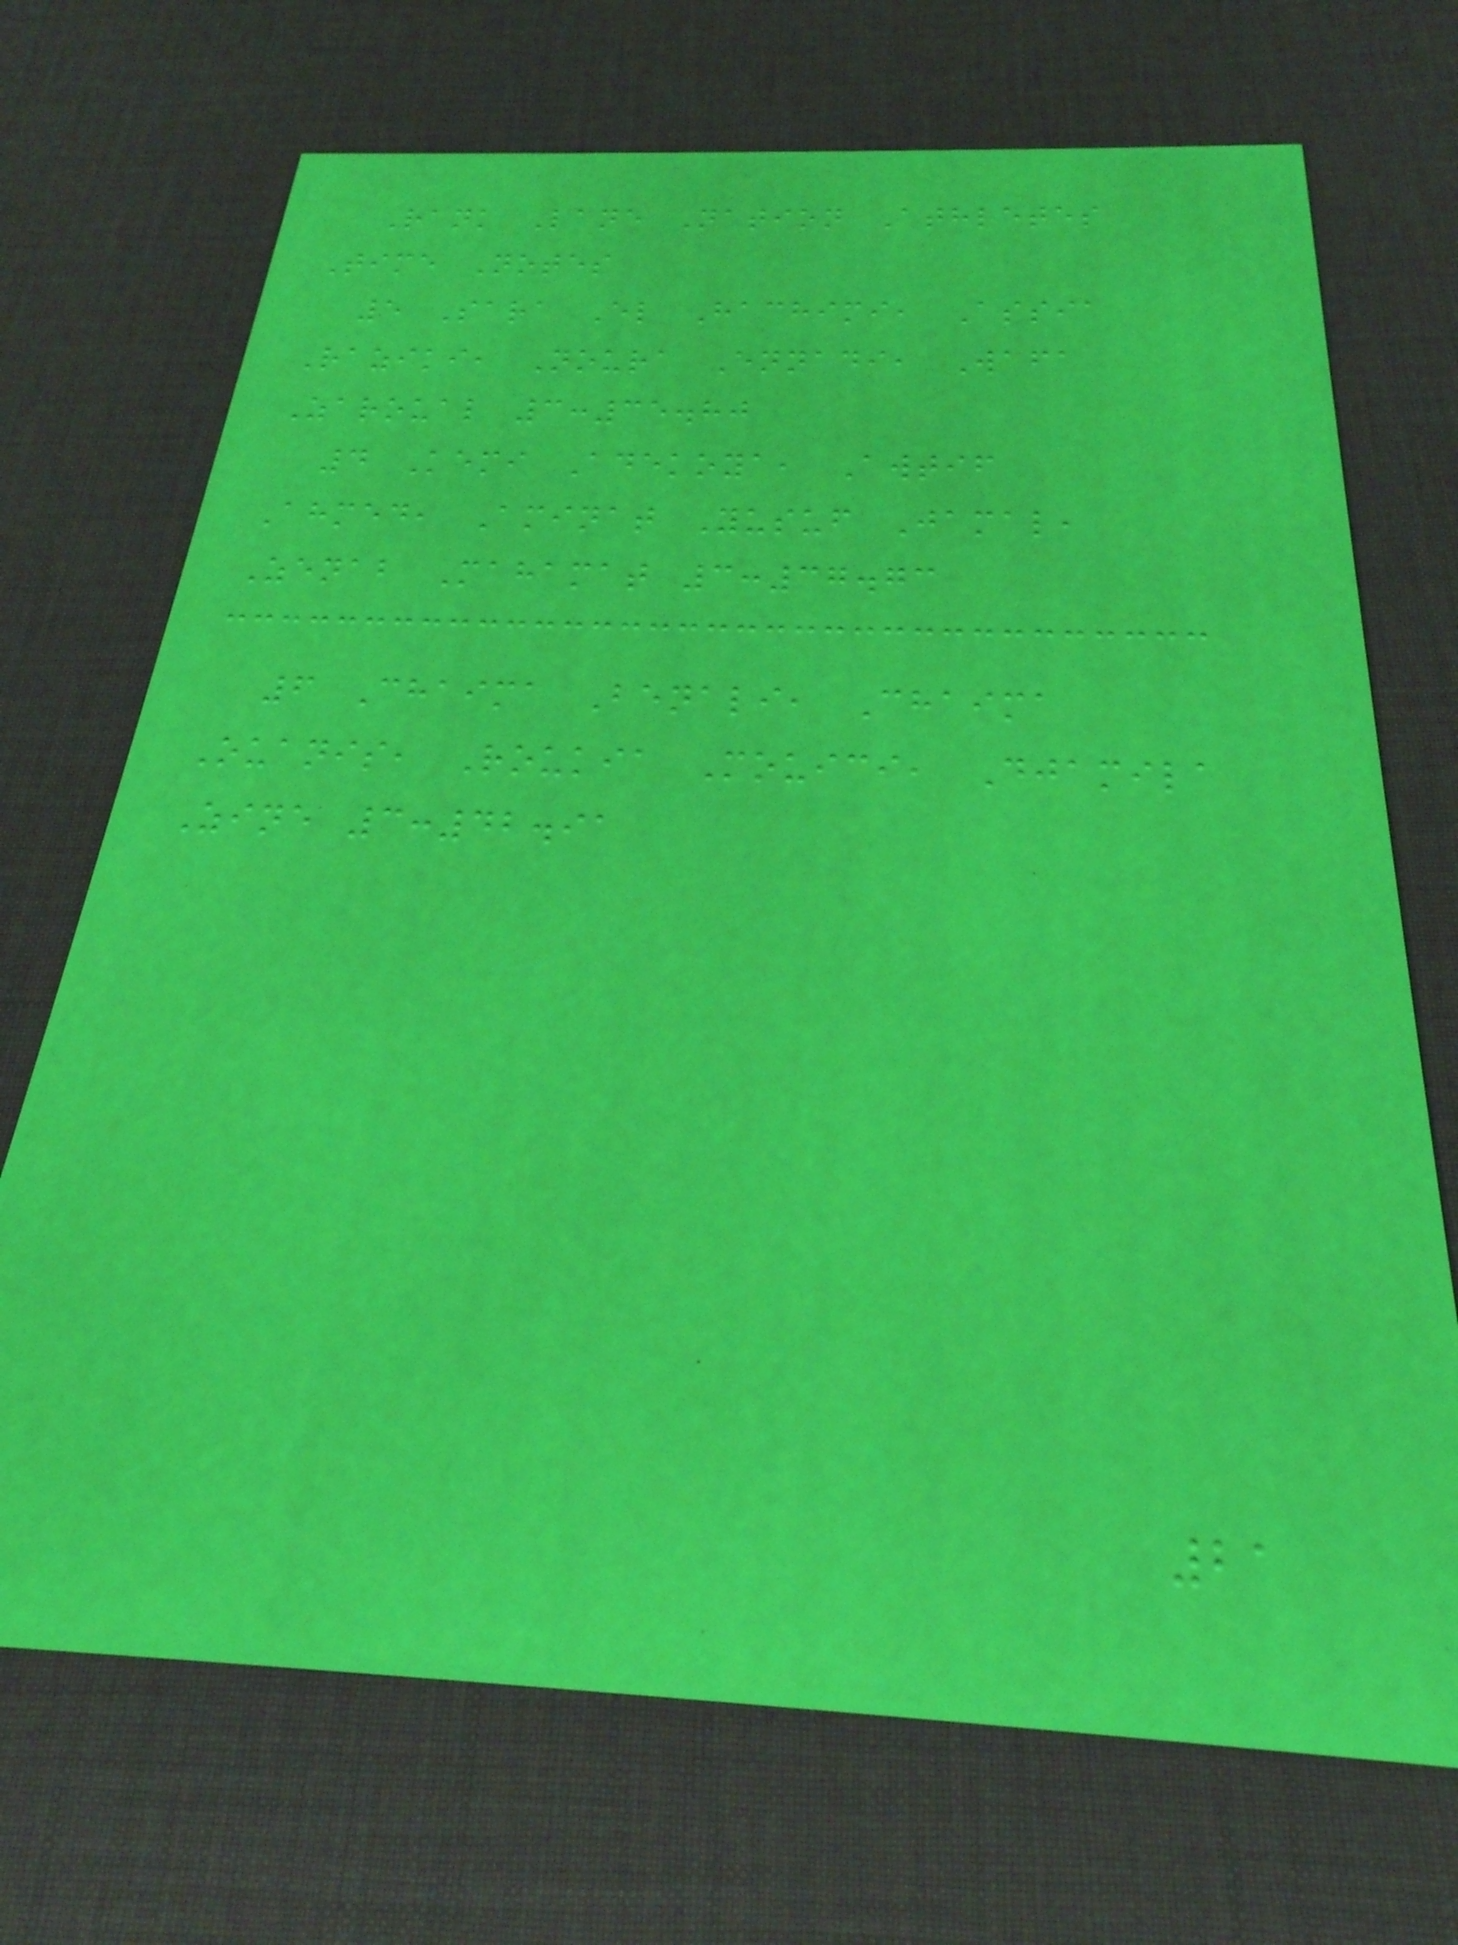Rank Lane Nation Athletes
Time Notes
5 Sara El Hachimi, Assia
Raziki, Noura Ennadi, Wafa
Zaroual 3:35.80
4 Kemi Adekoya, Awtif
Ahmed, Aminat Yusuf Jamal,
Zenab Mahamat 3:37.73
6 Chaima Benali, Chaima
Ouanis, Roukia Mouici, Djamila
Zine 3:42.91
21
